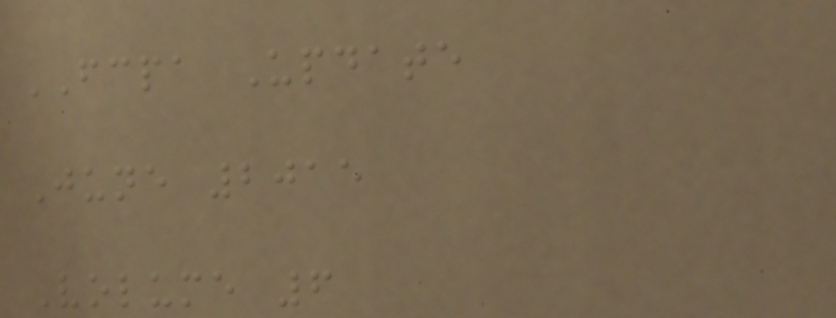FCPA Update
June 2015
Volume 6
